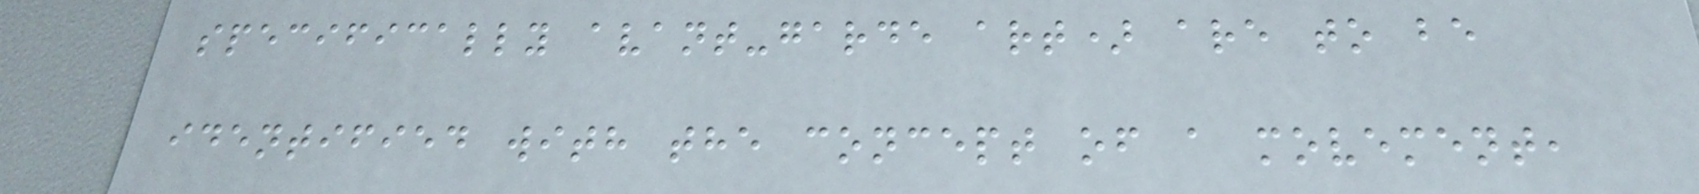specifically avant-garde art) are to be
identified with the concept of a movement,
